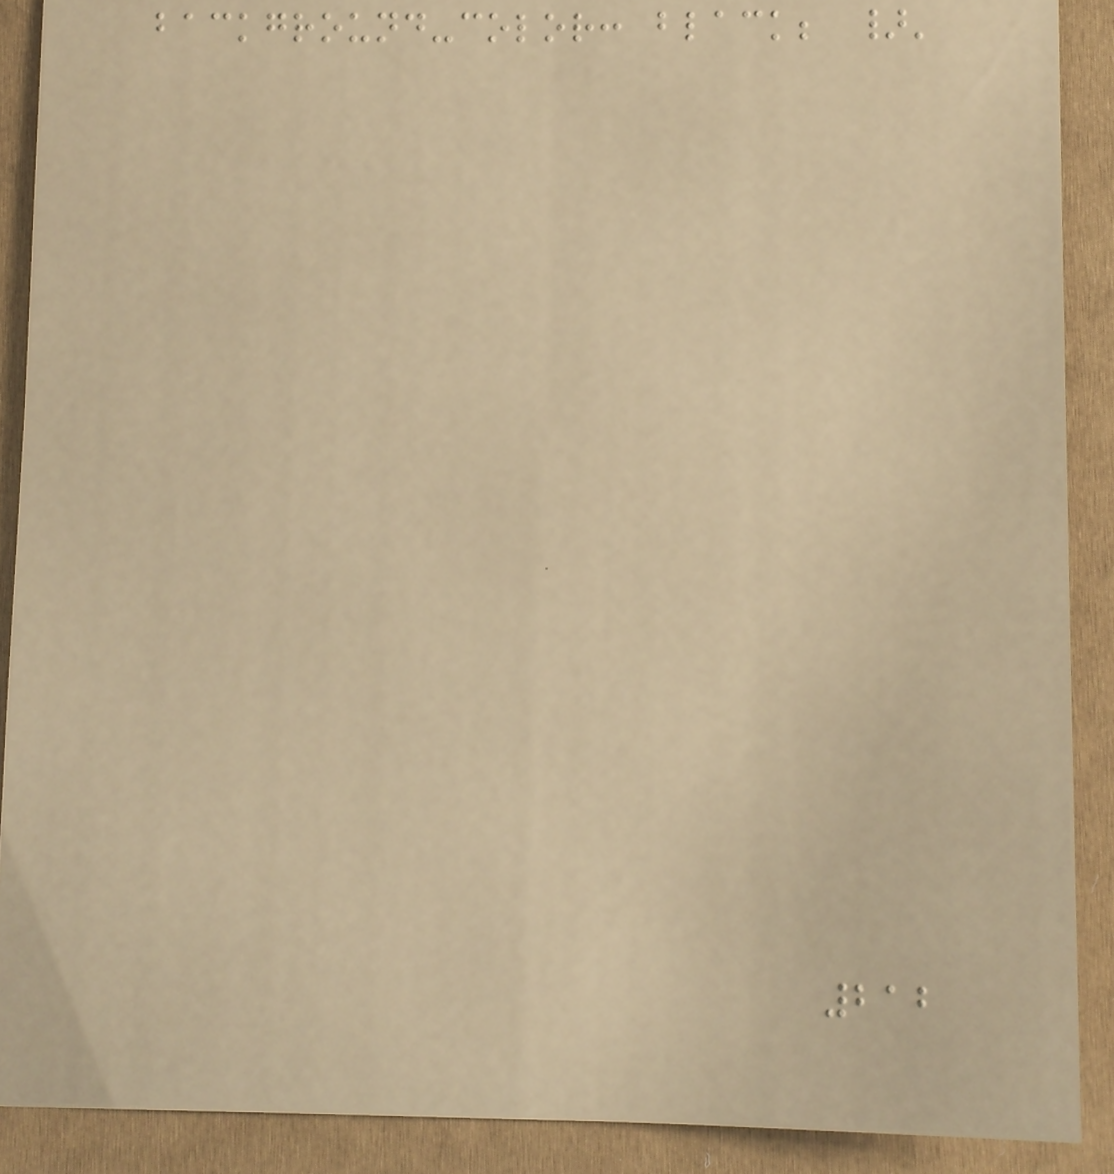background-color: black; }'
212
